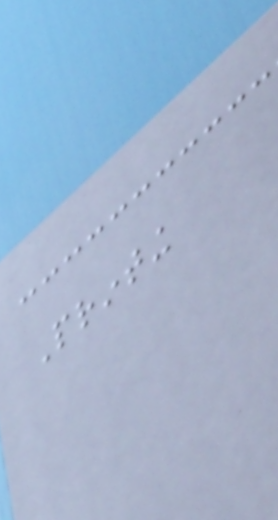Printing
